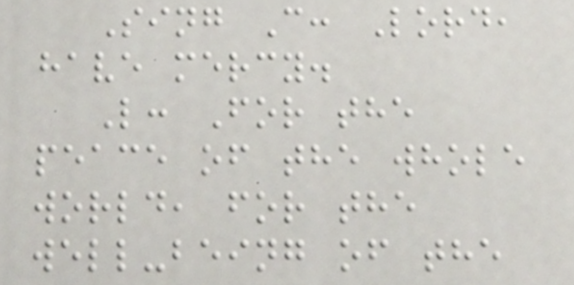Sing C: Lord,
have mercy.
L: For the
peace of the whole
world, for the
well-being of the
